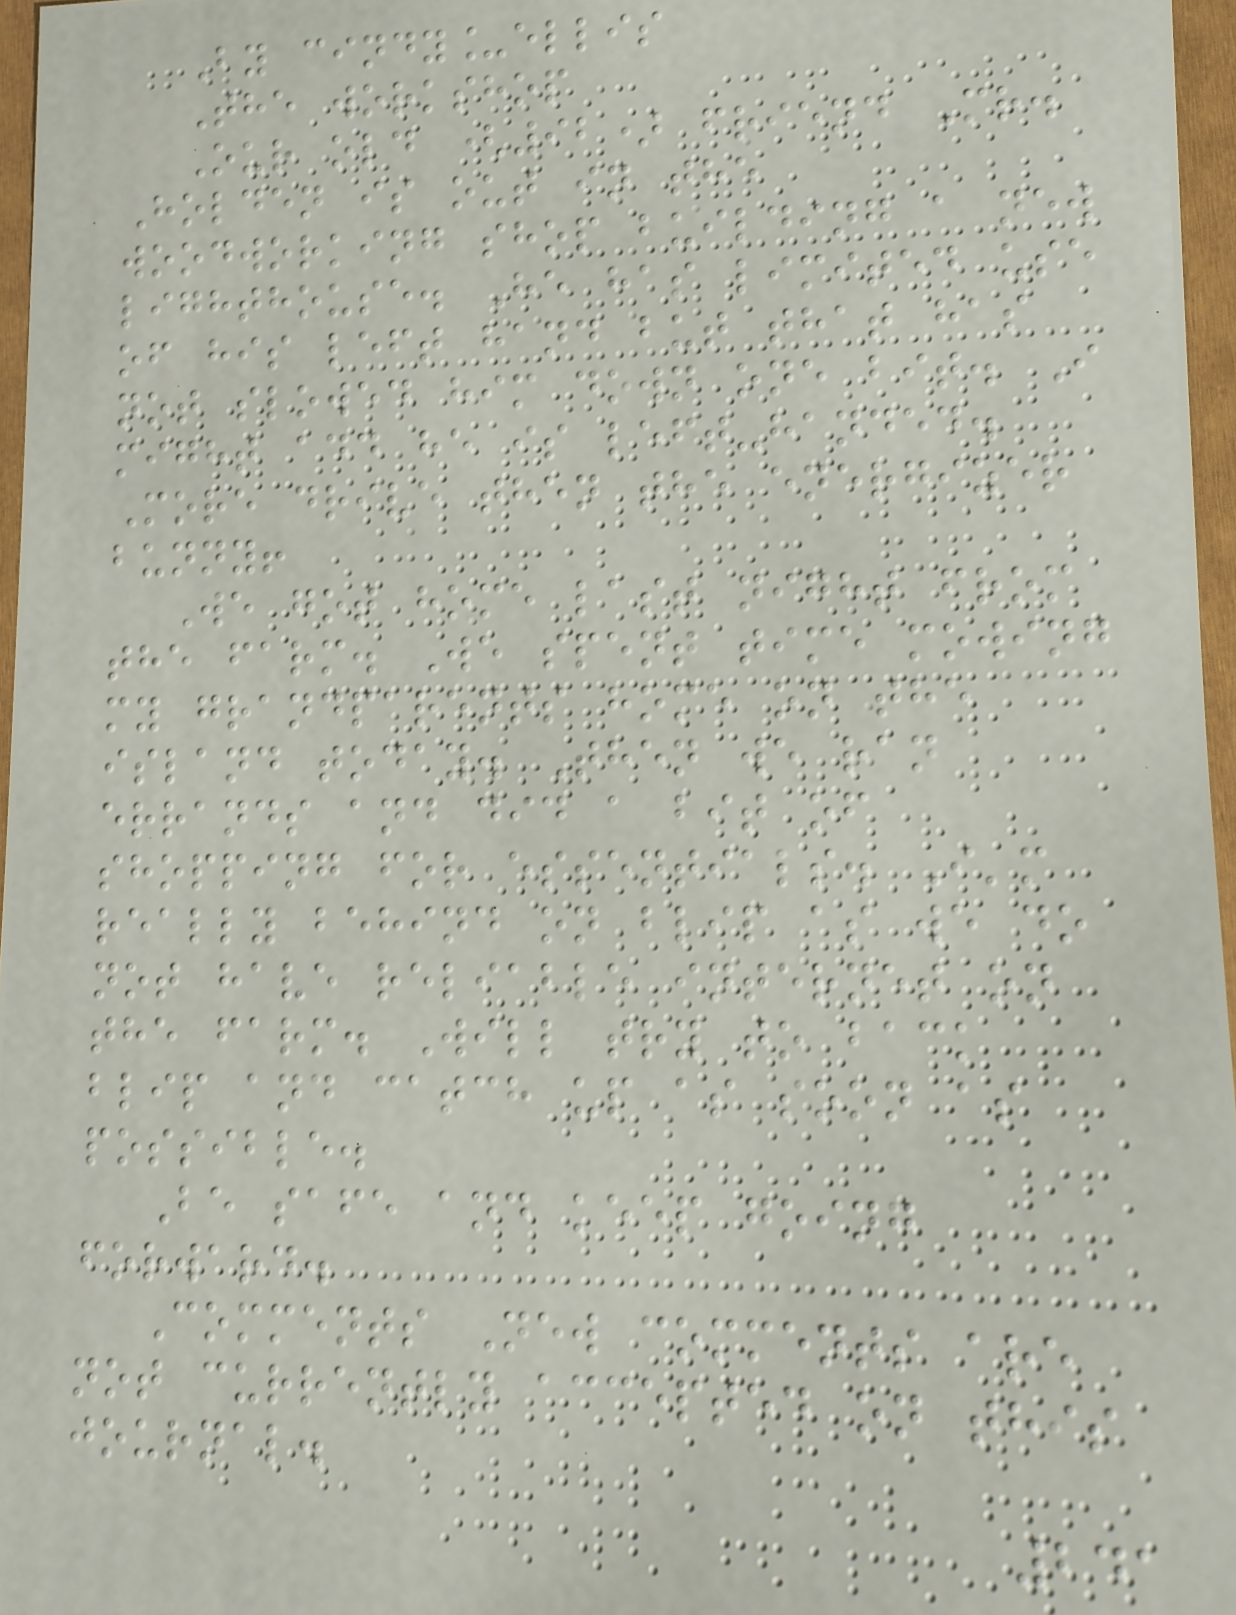By cindy_ellis
The workshop
Our old (92) friend Mr.
Holden is out in the
woodworking shop building a new
lighthouse. He has limited use
of his left hand but that has
not slowed him down one bit. I
might add he is left-handed.
More drive then the energizer
bunny!
We got home last night from
the farm. We spent time mowing
my grandparents home on the
island today. Then we ran
errands and did a bit of
shopping for essentials. I'm
really behind on blip as we do
not have reliable internet on
the farm. Will try to back
blip and catch up as soon as
possible.
Be safe and keep going
forward.
Comments New comments are
not currently accepted on this
journal.
241
